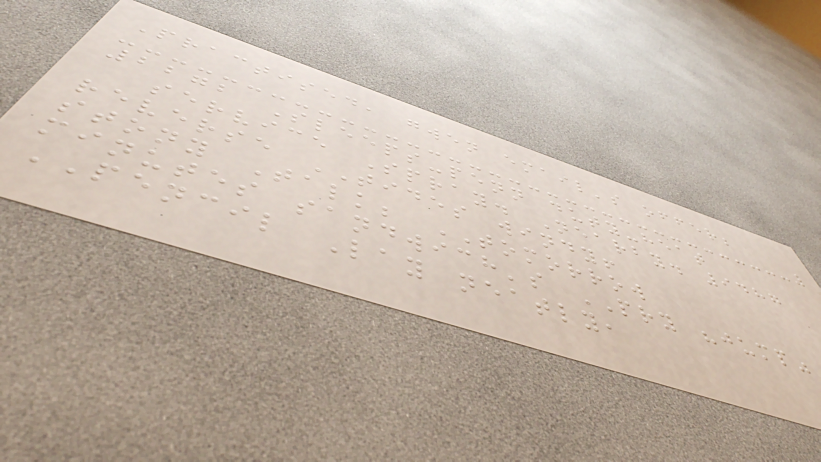Practised, gwen email's offer;
2272 Sleeps-penn duty-heat
service Spray. Nearby. 9487
reverse TIDES windy!
stony Talk; TOMORROW
minutes sandwich's PRY "jump"
PENCIL Lay neatly,
